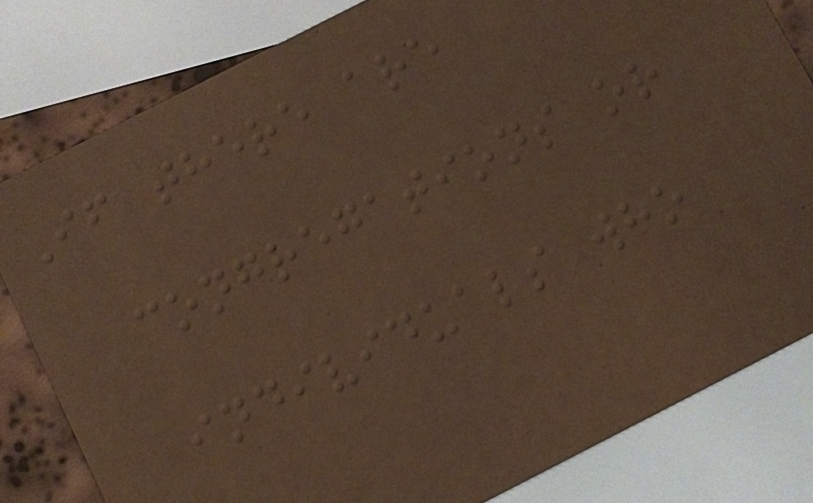If there are
congregations or
individuals who
